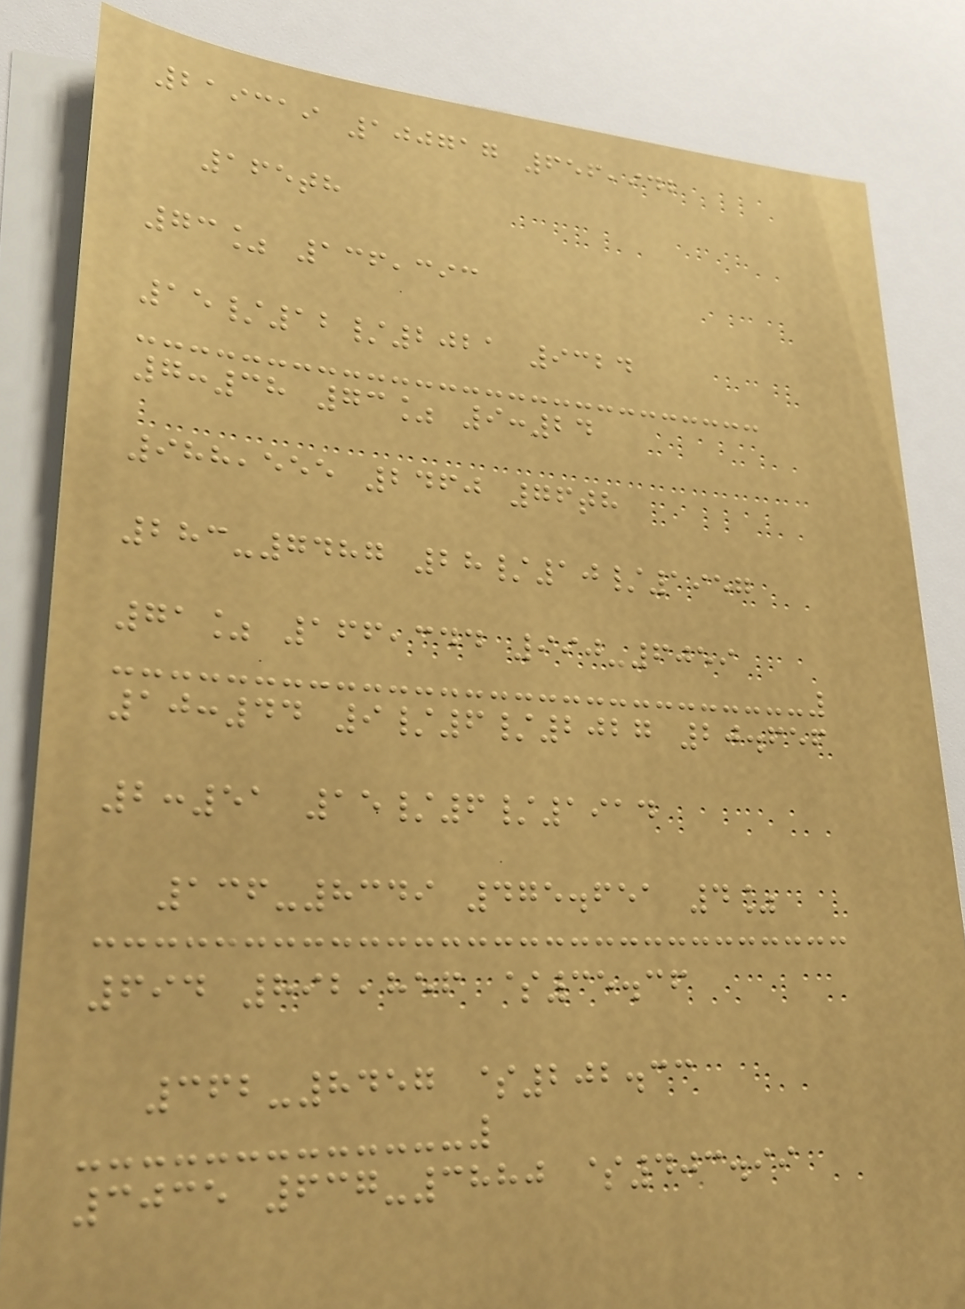219319 100717 656,942
165th
73% 136,393
15/12/2021 9324
7:38 73% 9:24
988,555 2460 76th
283-7487 28/10/1957
71% 166,344 990-6059
10:44 9/6/2027 20.656
2:51 15/6/1914
136-8349 475.651 4%
694 892,856 $35.36
362-8457 $202.33
3035 637-3880 $403.99
